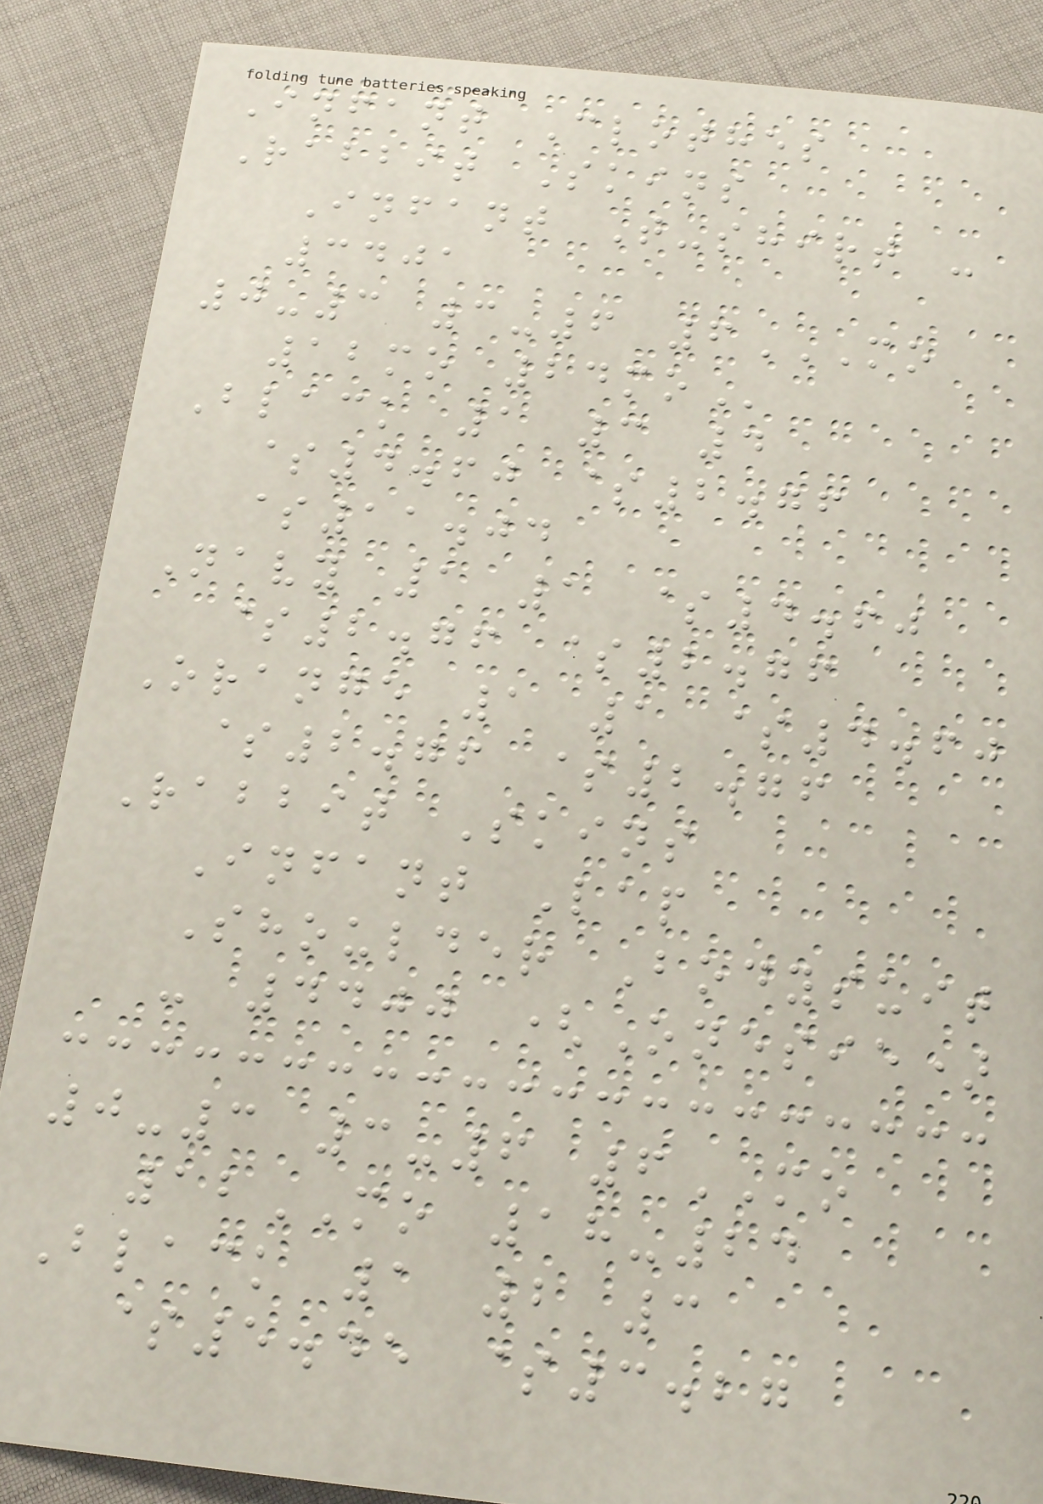Infant Clothes
Rabbit Skins
Infant T-shirt -
3401
0-3 3-6 6MO
12MO 24MO
Black 1 3 4
$4.60 $2.76
$11.04
Navy 1 1 $4.60
$2.76 $2.76
Orange 1 1 $4.60
$2.76 $2.76
Rabbit Skins
Infant Lap
Shoulder Bodysuit
- 4400 (Onesie)
0-3 3-6 6MO
12MO 18-24
Black 1 2 3
$5.45 $3.27
